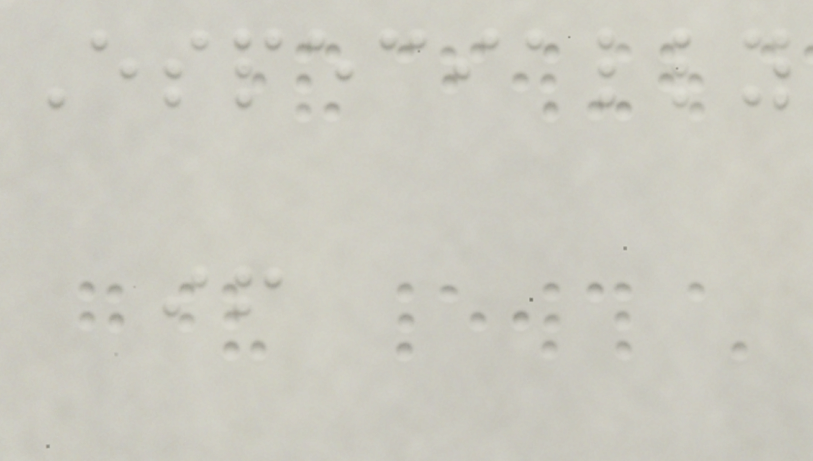Especially
if
